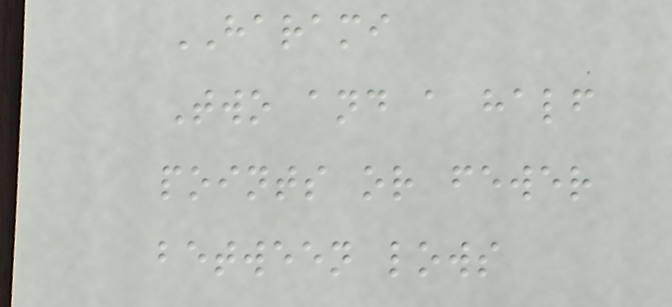HARAMI
Two and a half
points or fewer
between lows
